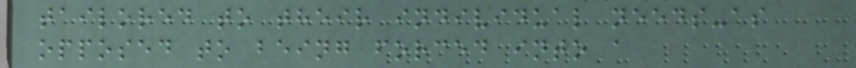tailored to their individual needs-as
opposed to being forced into a
